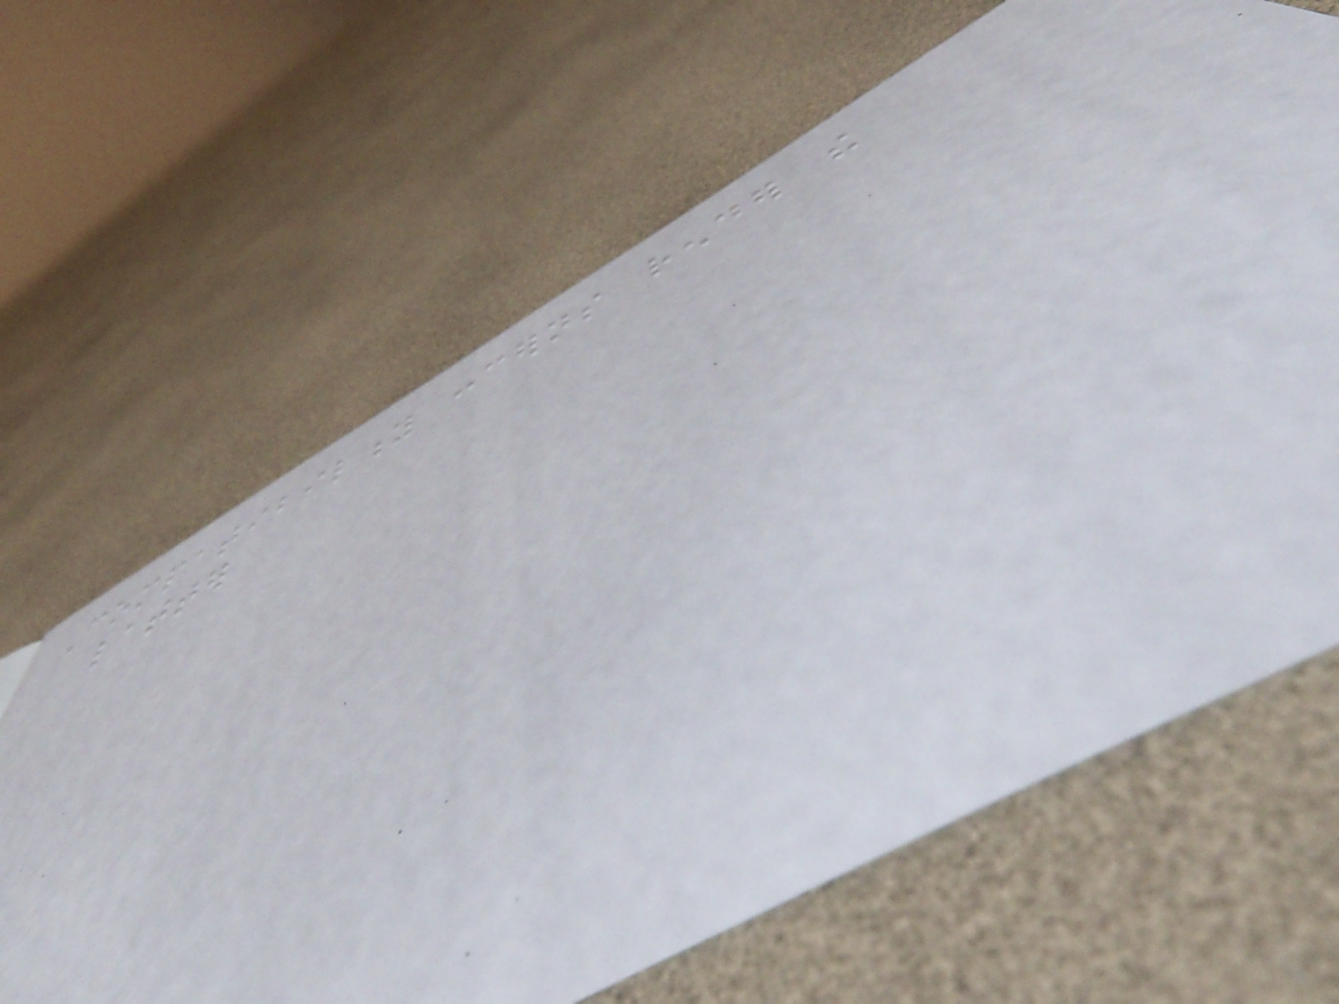Compatibility concerns render the
latter
